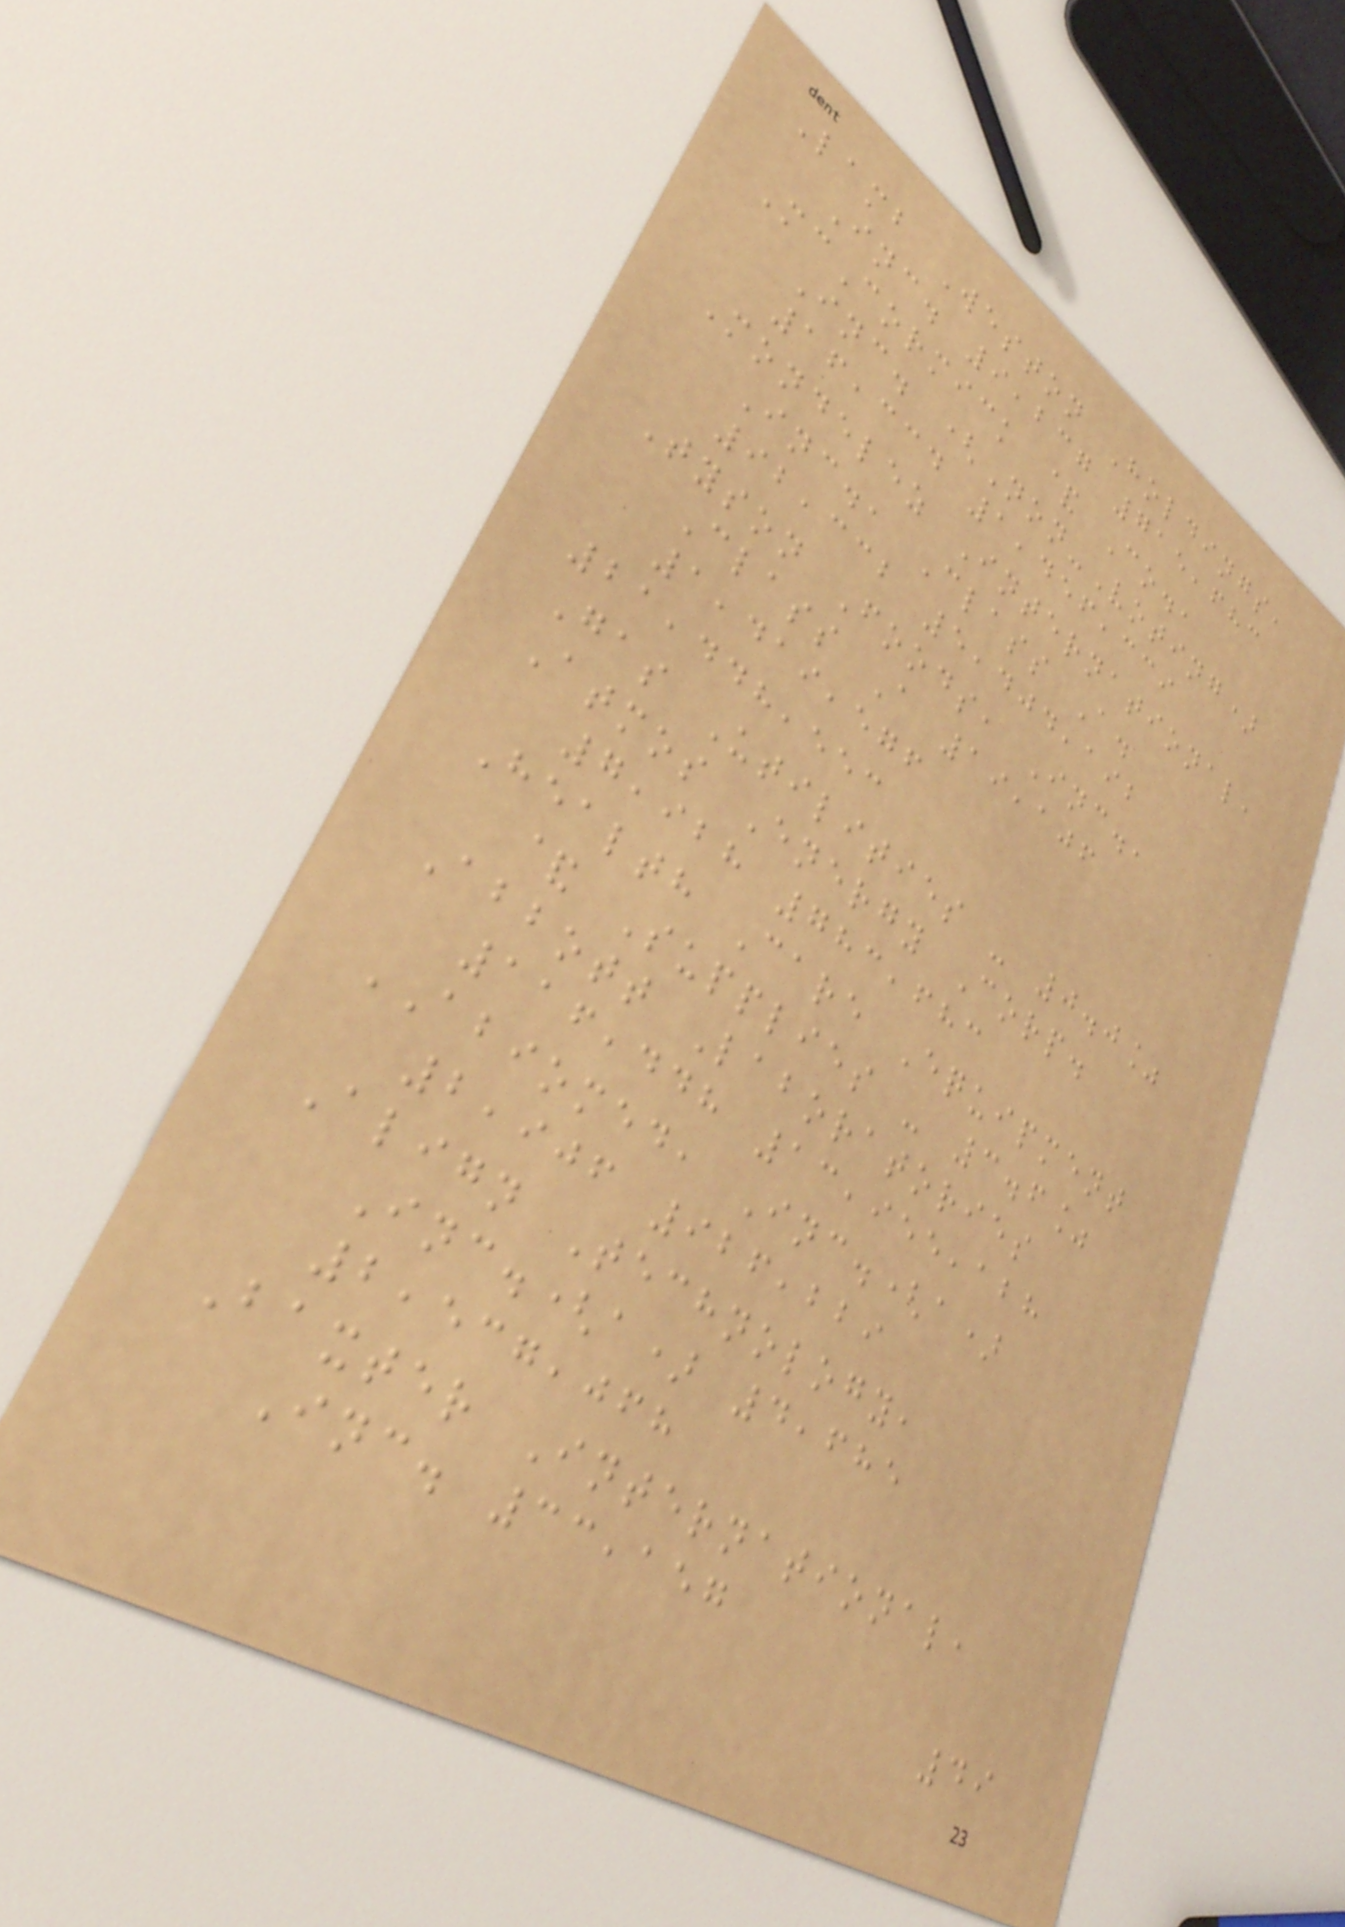Lamb Weston Holdings,
Inc. 9,237 715,683
McCormick & Co.,
Inc. (Non-Voting)
16,334 1,456,339
Mondelez International,
Inc., Class A.
92,332 5,404,192
Tyson Foods, Inc.,
Class A 19,106
1,419,576
21,448,553
Gas Utilities - 0.0%
Atmos Energy Corp.
7,928 783,683
Health Care Equipment
& Supplies - 3.6%
Abbott Laboratories
116,448 13,955,128
ABIOMED, Inc.(a)
2,906 926,229
Align Technology,
Inc.(a) 4,685
2,537,068
Baxter International,
Inc. 33,157
49
